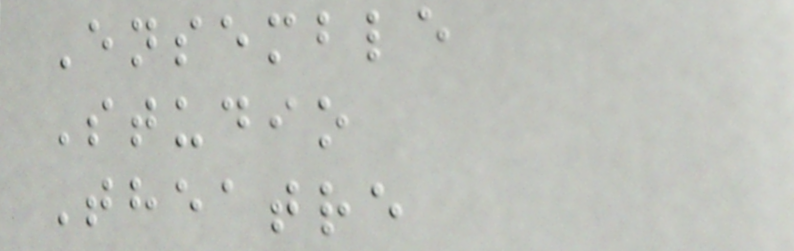Ensemble
Studio
Theatre
